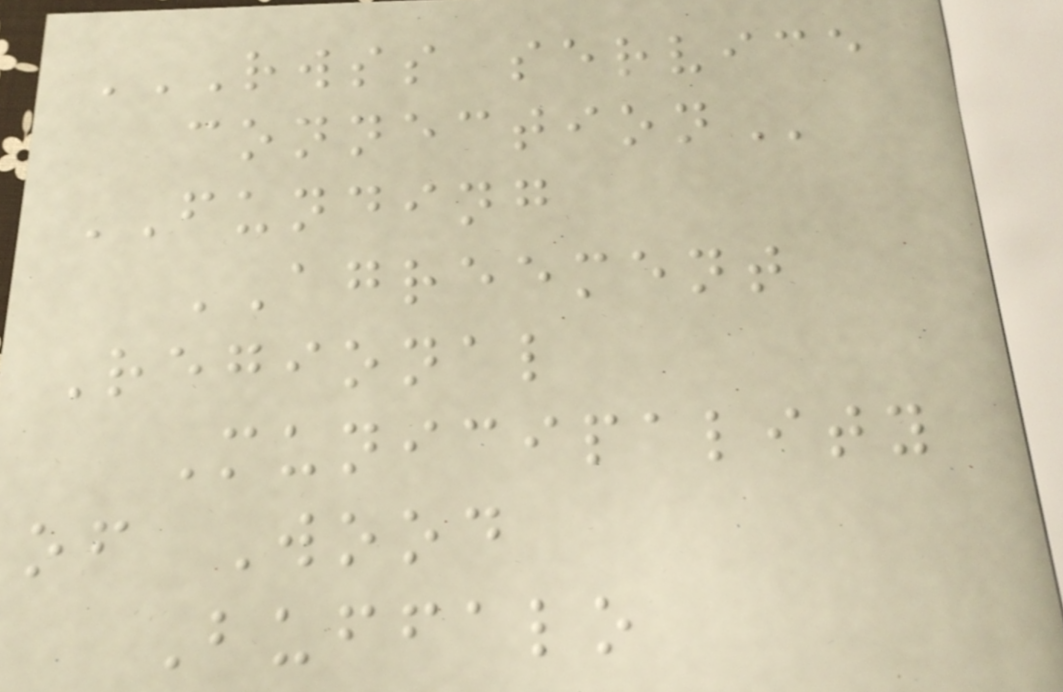RWSS SERVICE
CONNECTION
FUNDING
AGREEMENT
Regional
Municipality
of Wood
Buffalo
